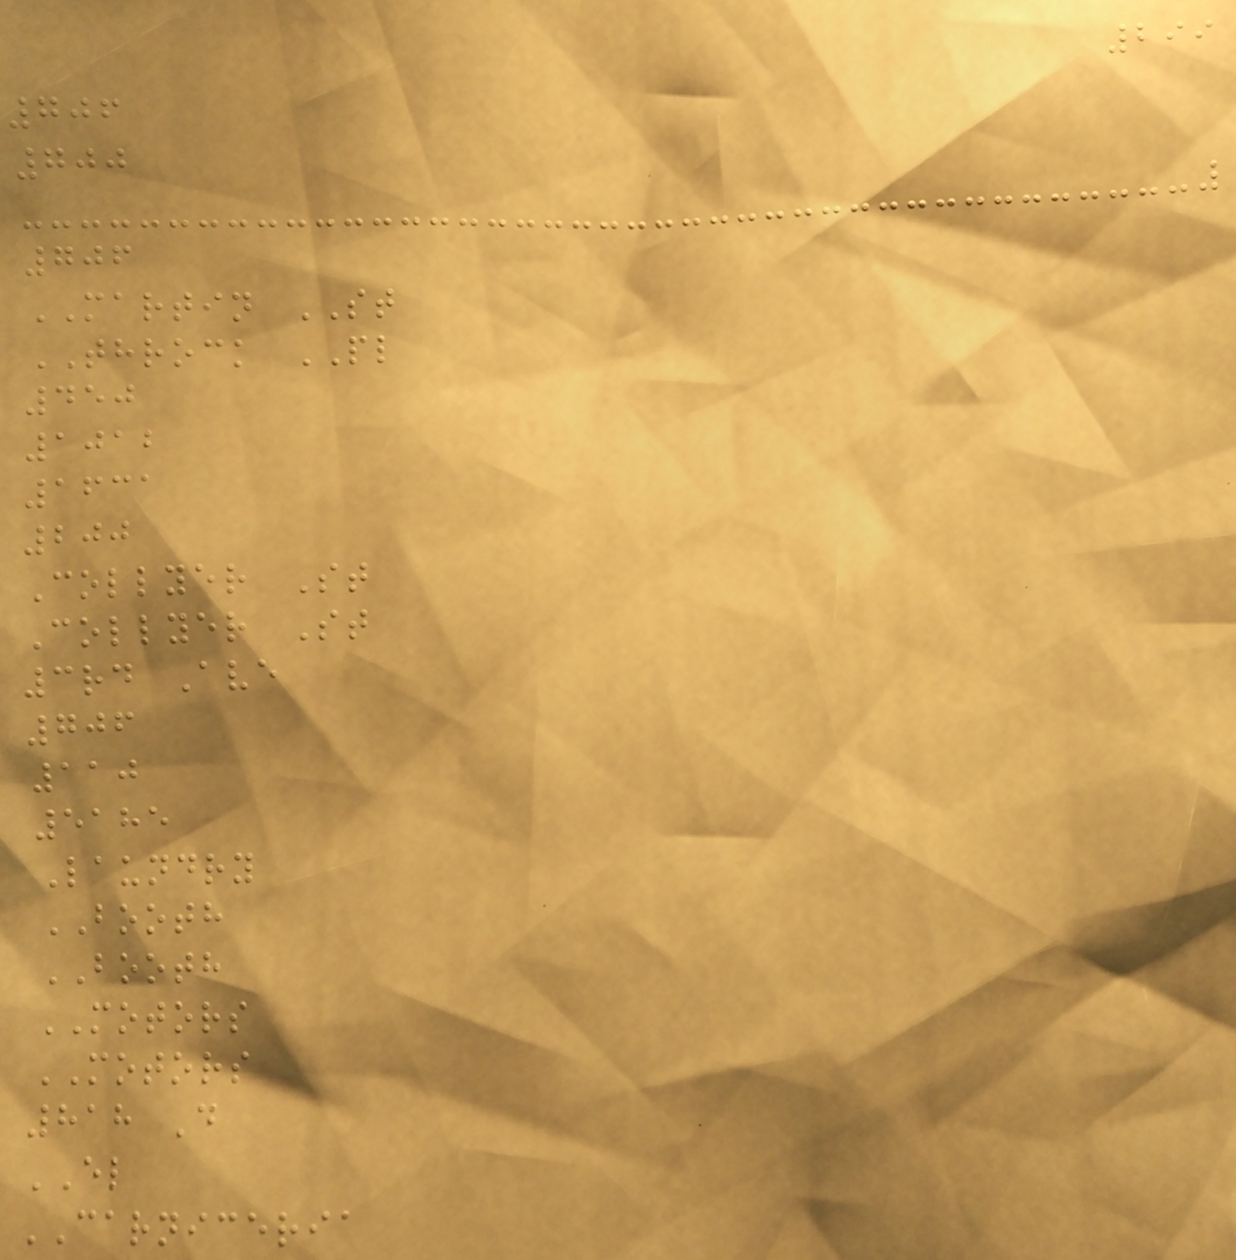299
706
700
706
MARTIN ST
THROCK PL
450
1012
1631
200
Collyer St
Collyer St
3rd Ave
706
110
5185
Laundry
BOOTH
BOOTH
MOTORS
MOTORS
818 D
EL
CARNICERIA
